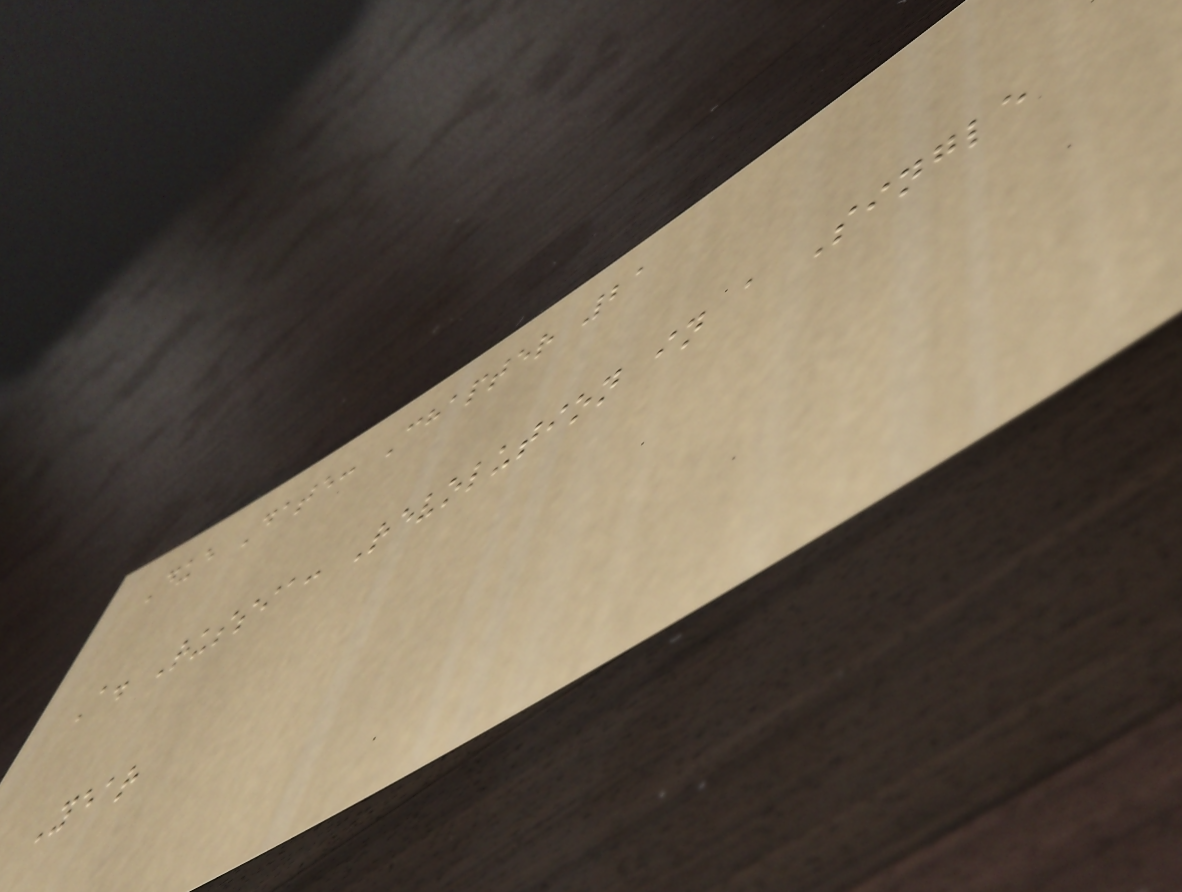Due Date: Chapter 21
A. Russia: Revolution in a Single
Year
